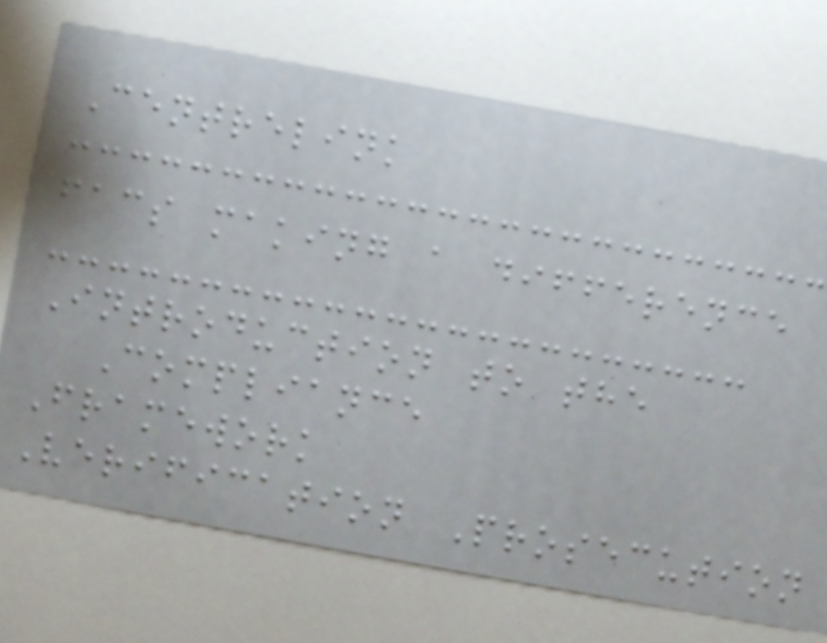Centrelink
facs making a difference
Introduction to the
Compliance
Framework
Verification Prosecution
